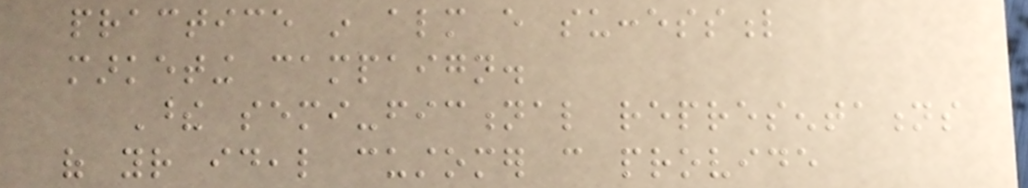practice in almost every successful
marketing campaign.
These semi-fictional representations
of your ideal customer can provide
